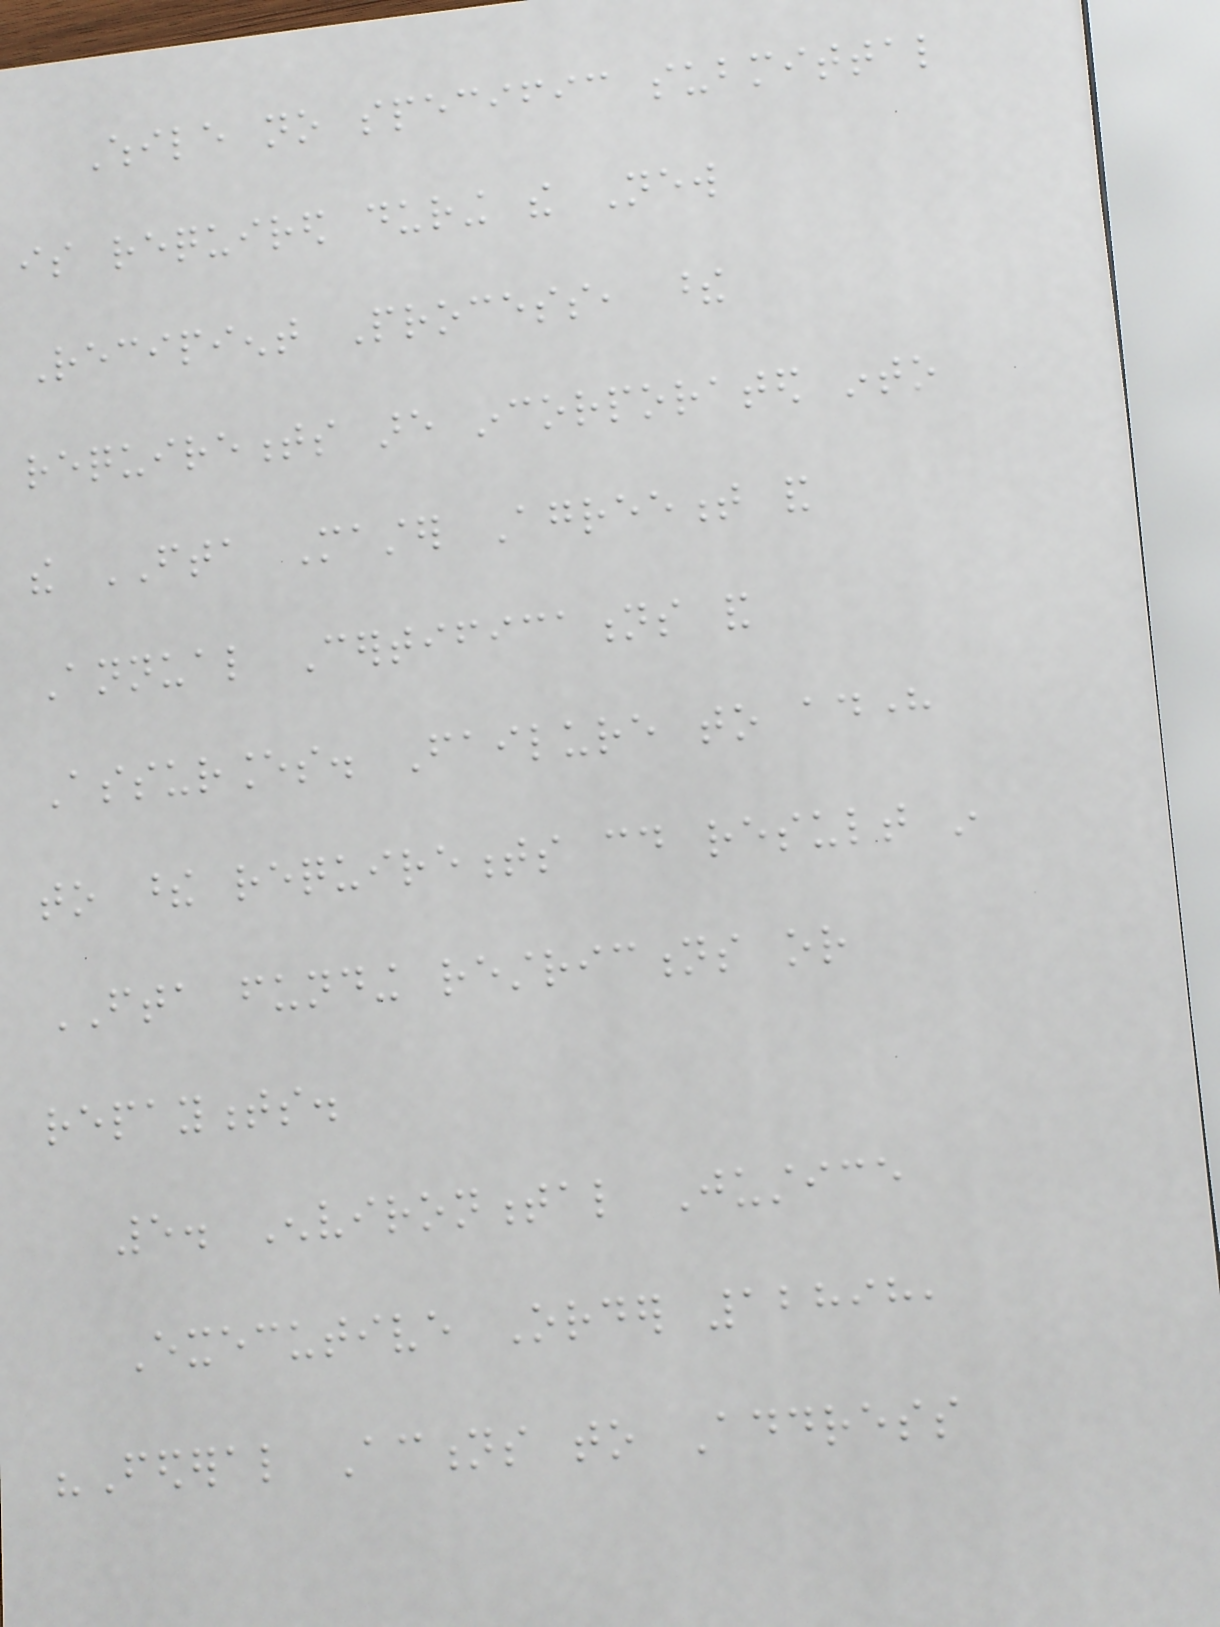While no specific submittal
is required during the New
Recipient Process, these
requirements are incorporated into
the FTA Master Agreement and
Annual Certifications and
Assurances. Failure to adhere
to these requirements could result in
FTA funding restrictions or
repayments.
5. Environmental Justice
Executive Order 12898,
"Federal Actions to Address
